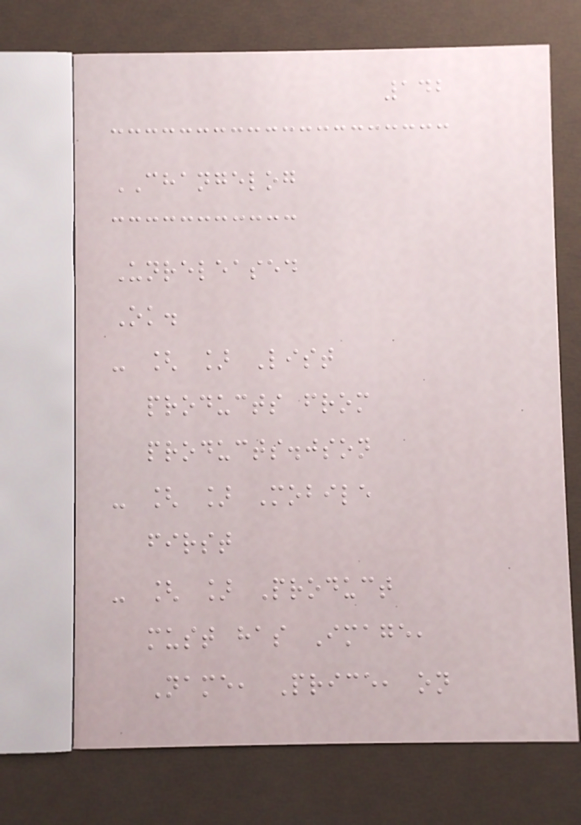142
CHANGELOG
Unreleased
Ok.
- [ ] List
products from
products.json
- [ ] Mobile
first
- [ ] Product
must has Image,
Name, Price, on
